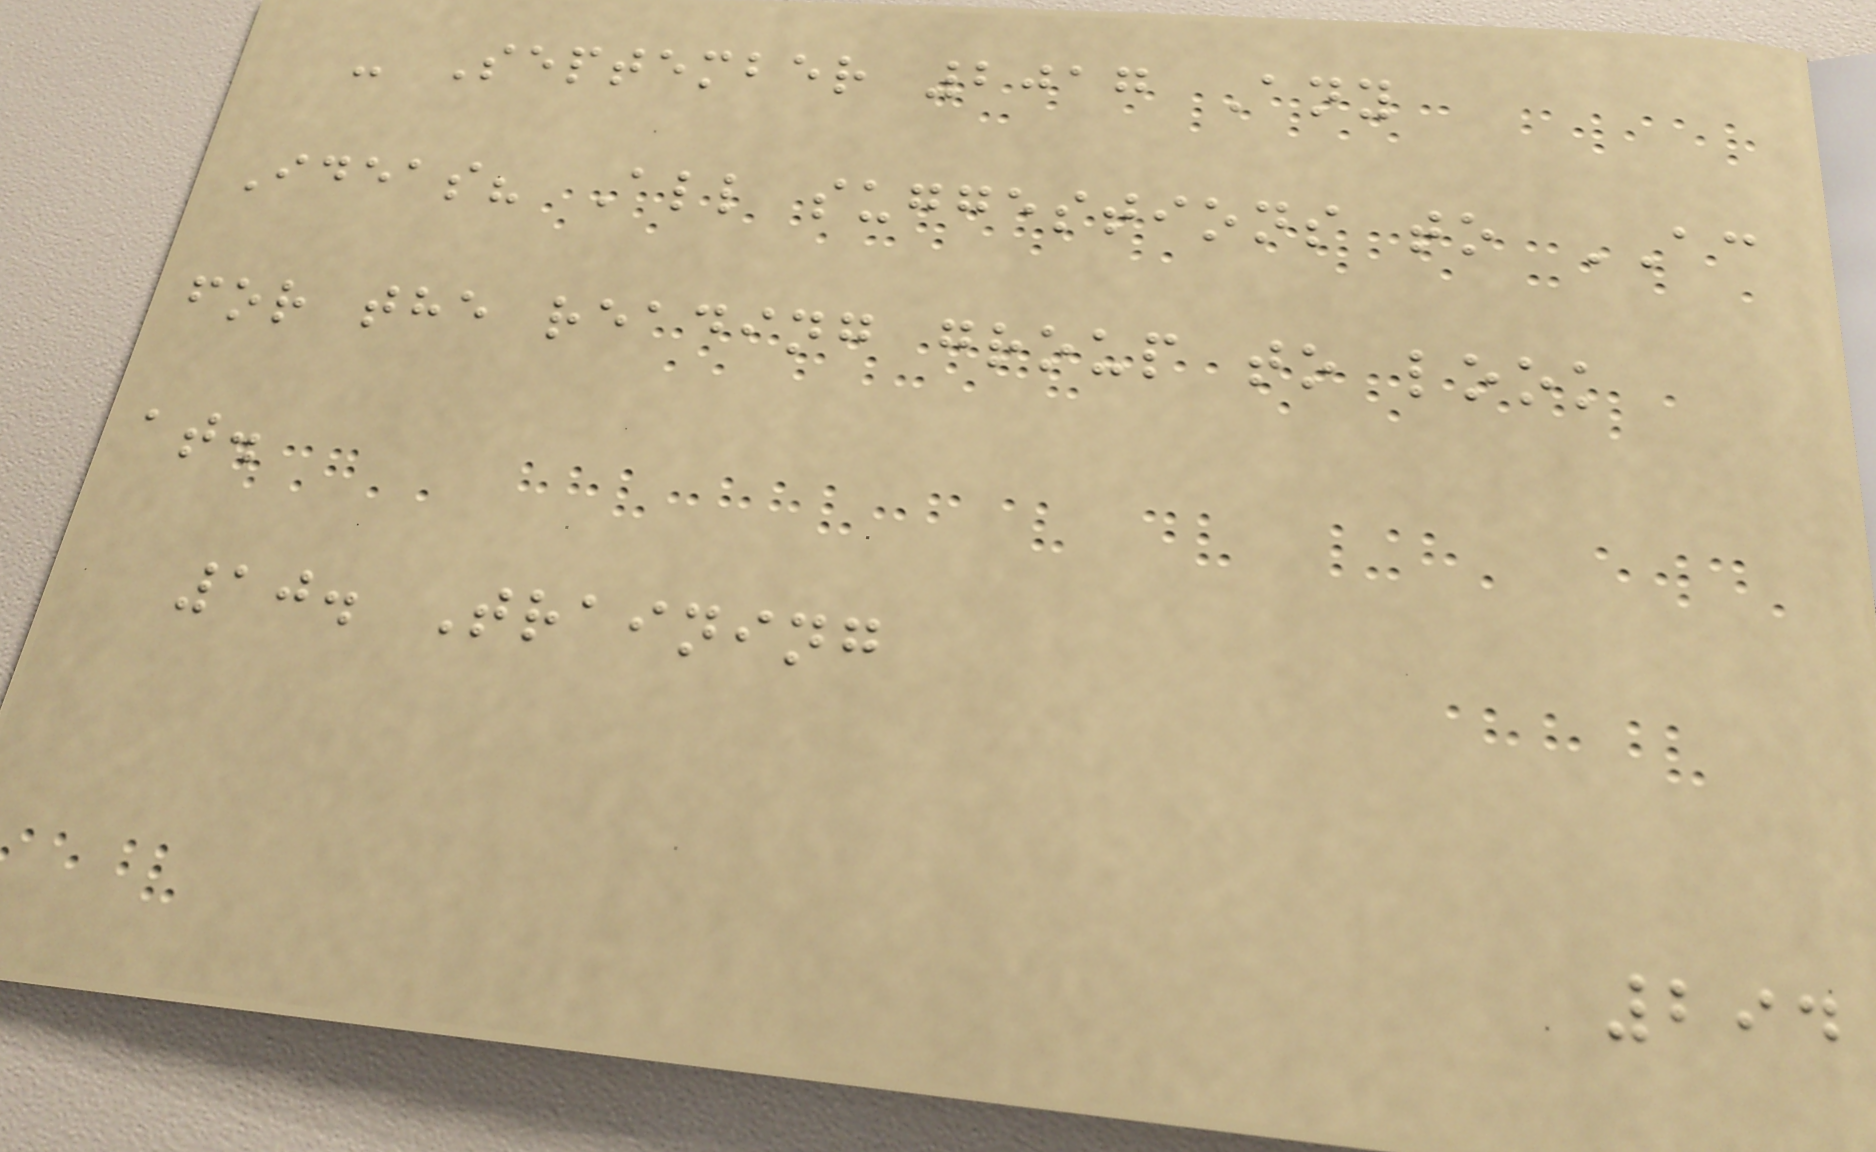- September 2017 Any
Ideas? All suggestions to AC
for the reading group to look
at.
10. Training
294
